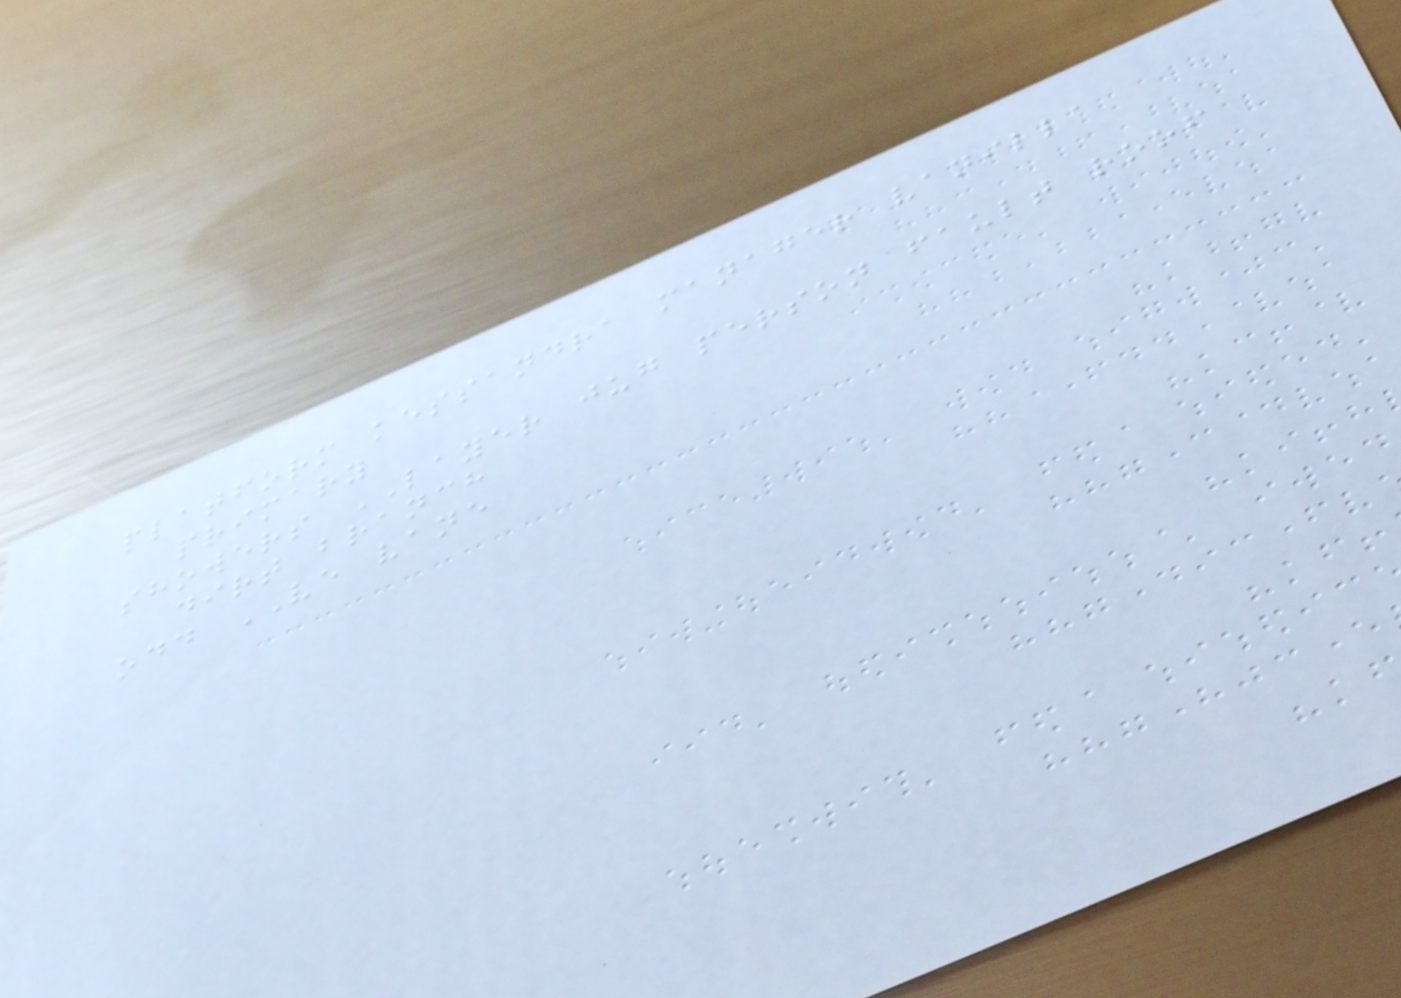platform kessandra manager vanilla
primary
showers LAYER jug person fault roof
dirt branch
odd VE vane
